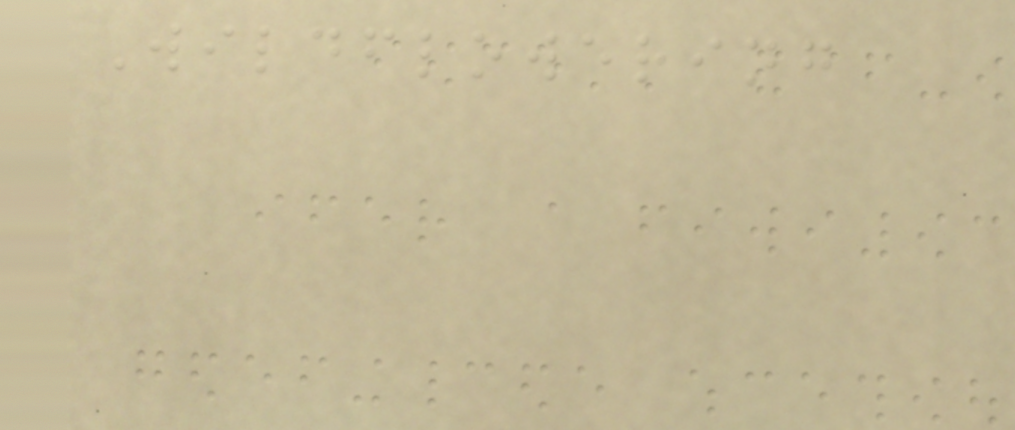Wildflowering
